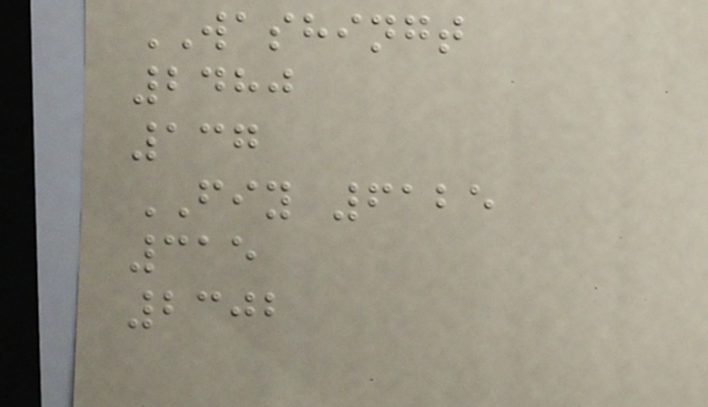WASHINGT
2480
137
FIY 6125
315
2302
